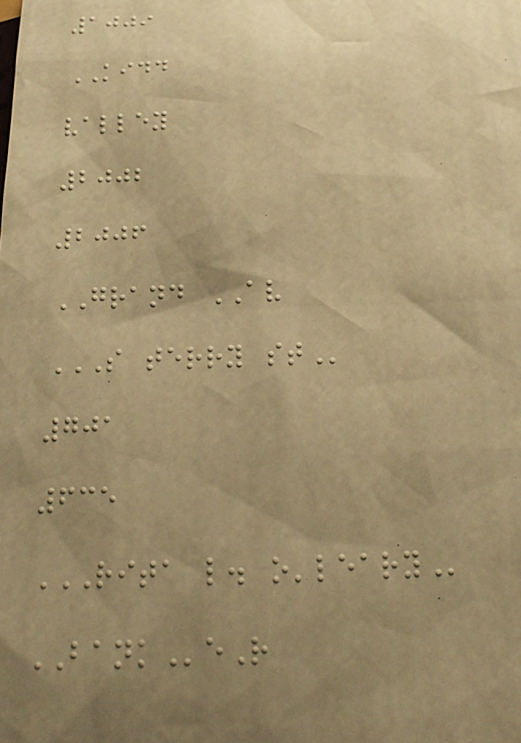1009
KIDD
valley
2002
2006
GRAND AV
S TERRY ST
701
635
RITA L. O'LEARY
BANKeR
